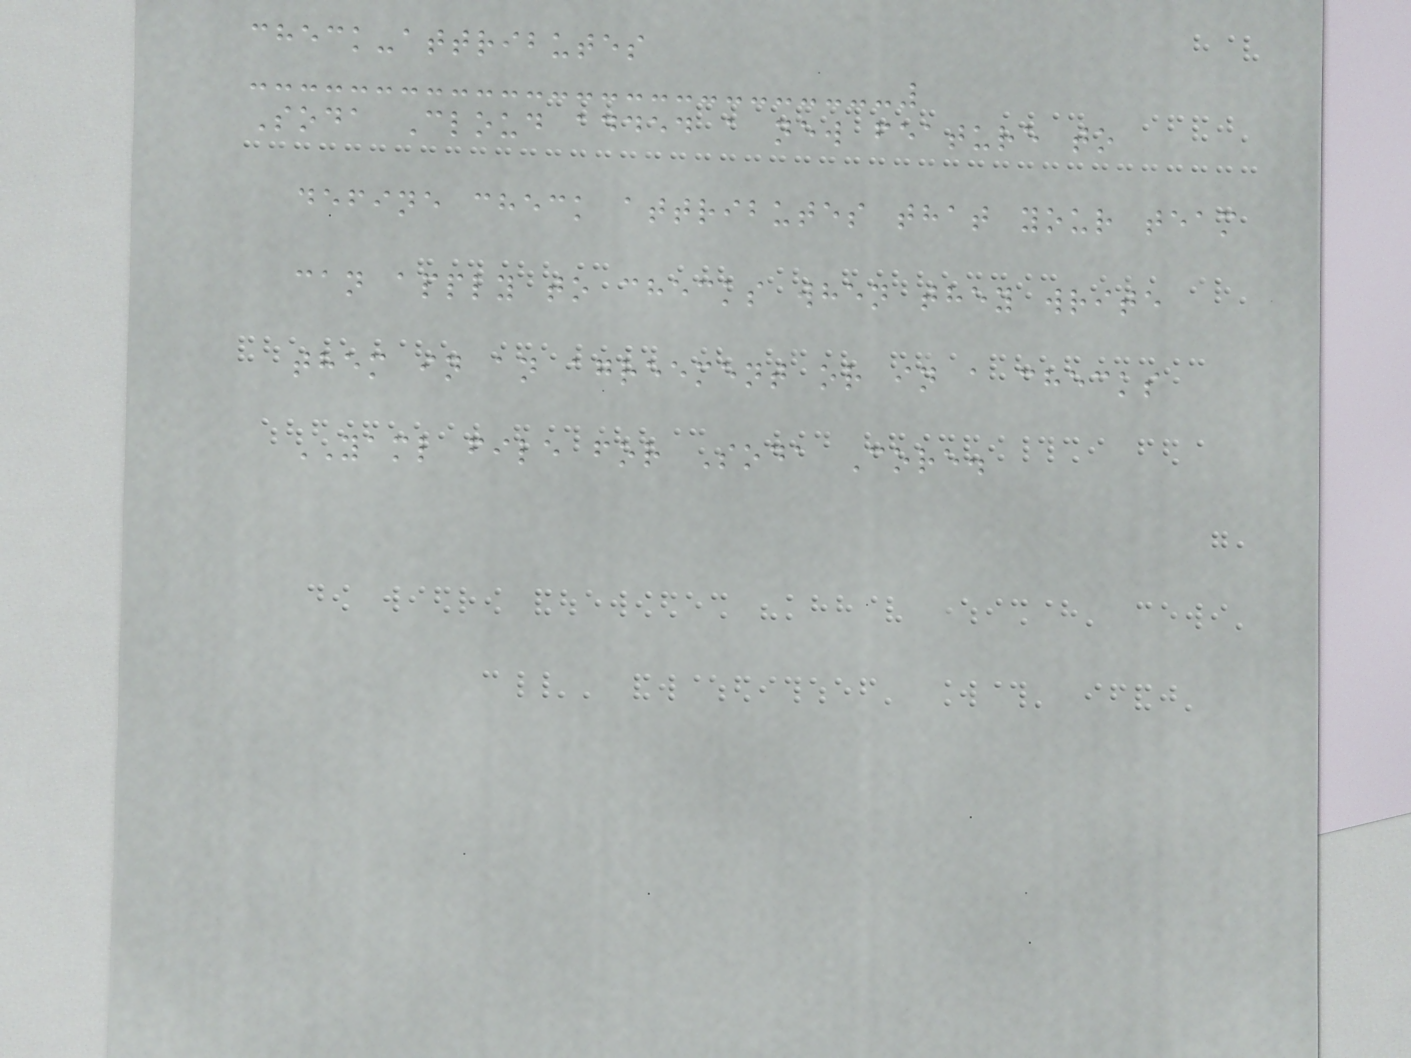check-attributes
Soda Cloud added a new feature to
define check attributes that your team
can apply to checks when they write
them in an agreement or in a checks
YAML file for Soda Core.
